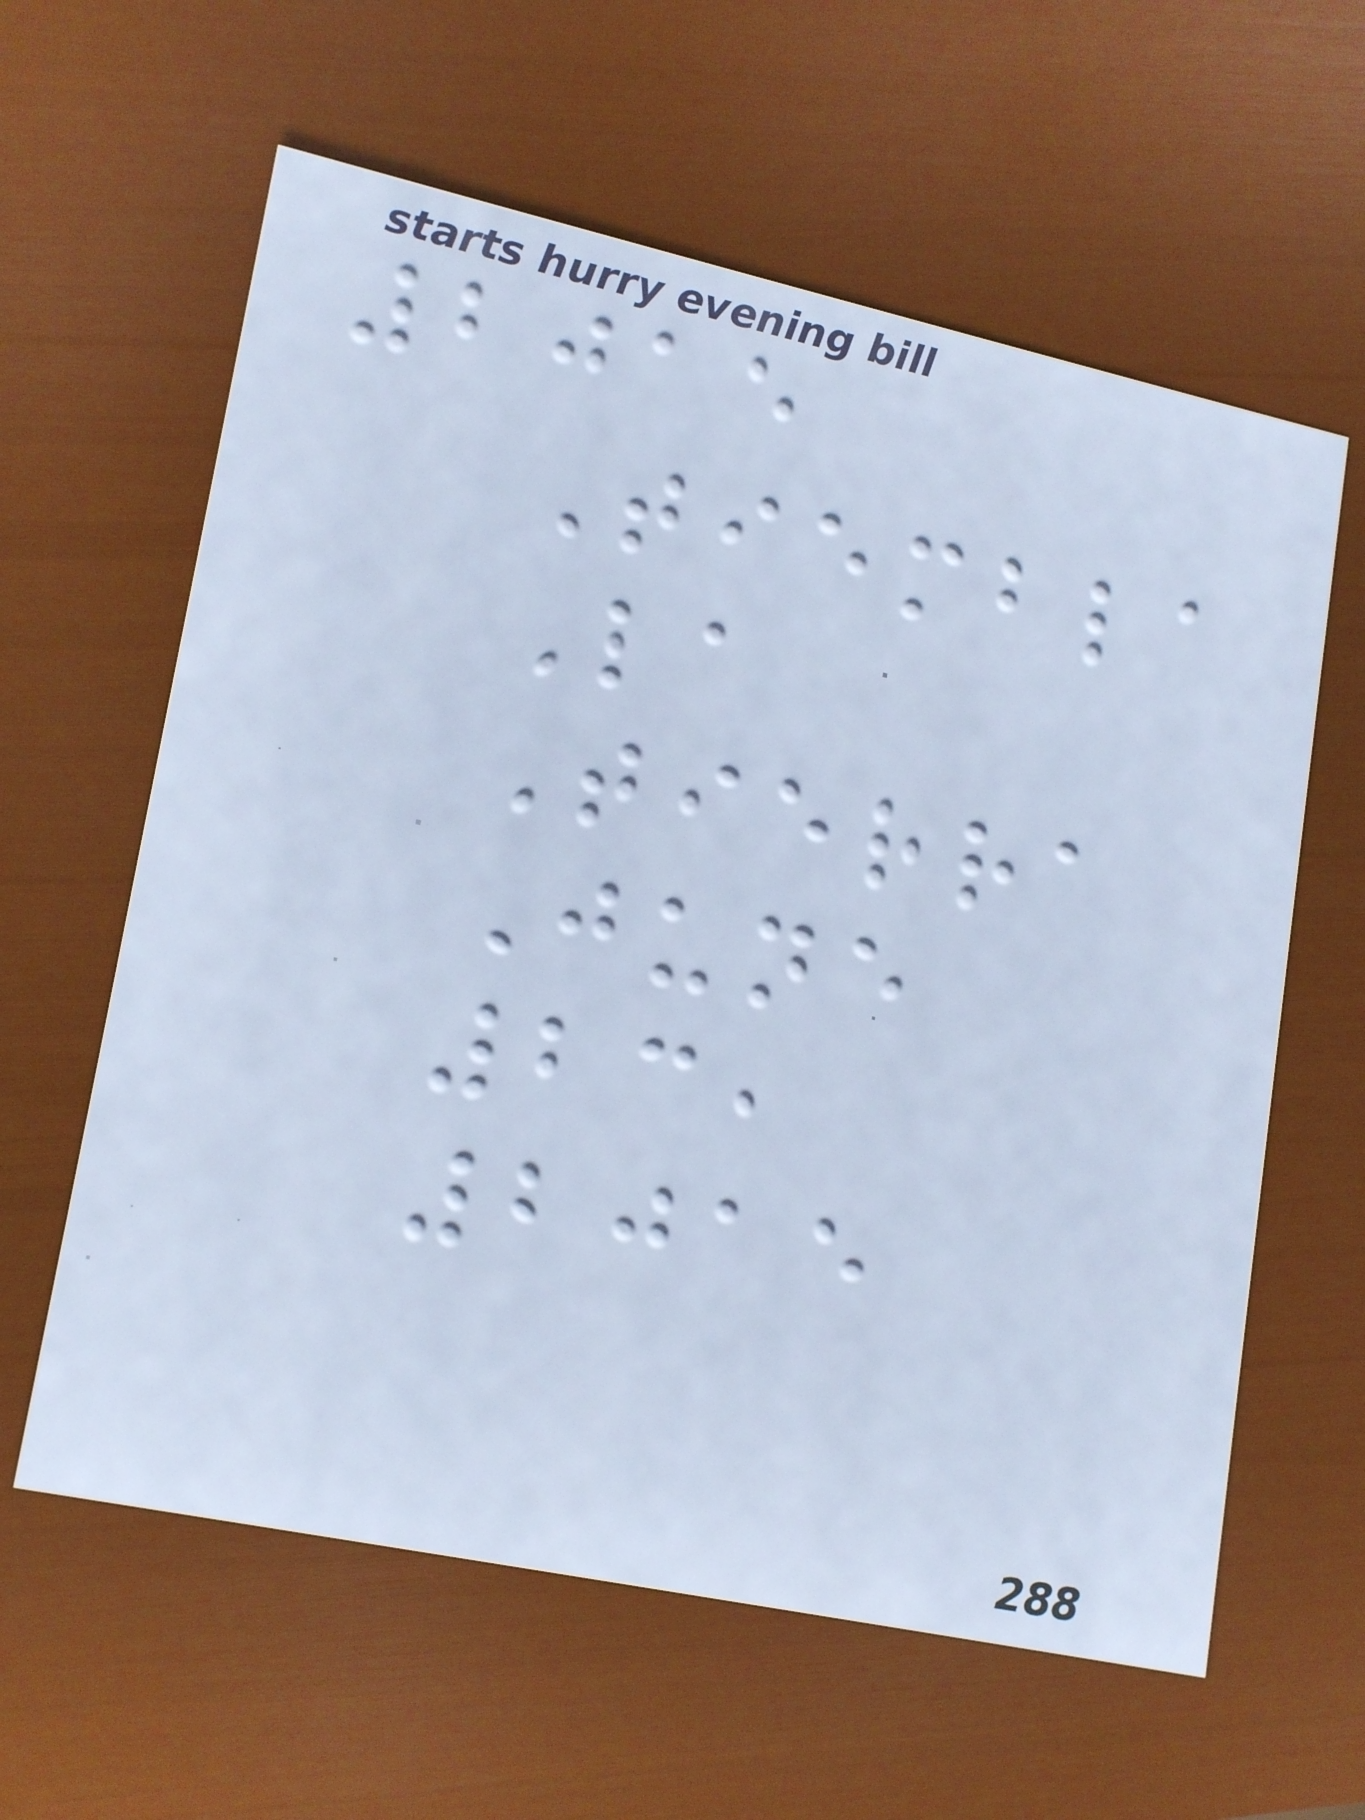2015
Tiembla
La
Tierra
June
23,
2015
